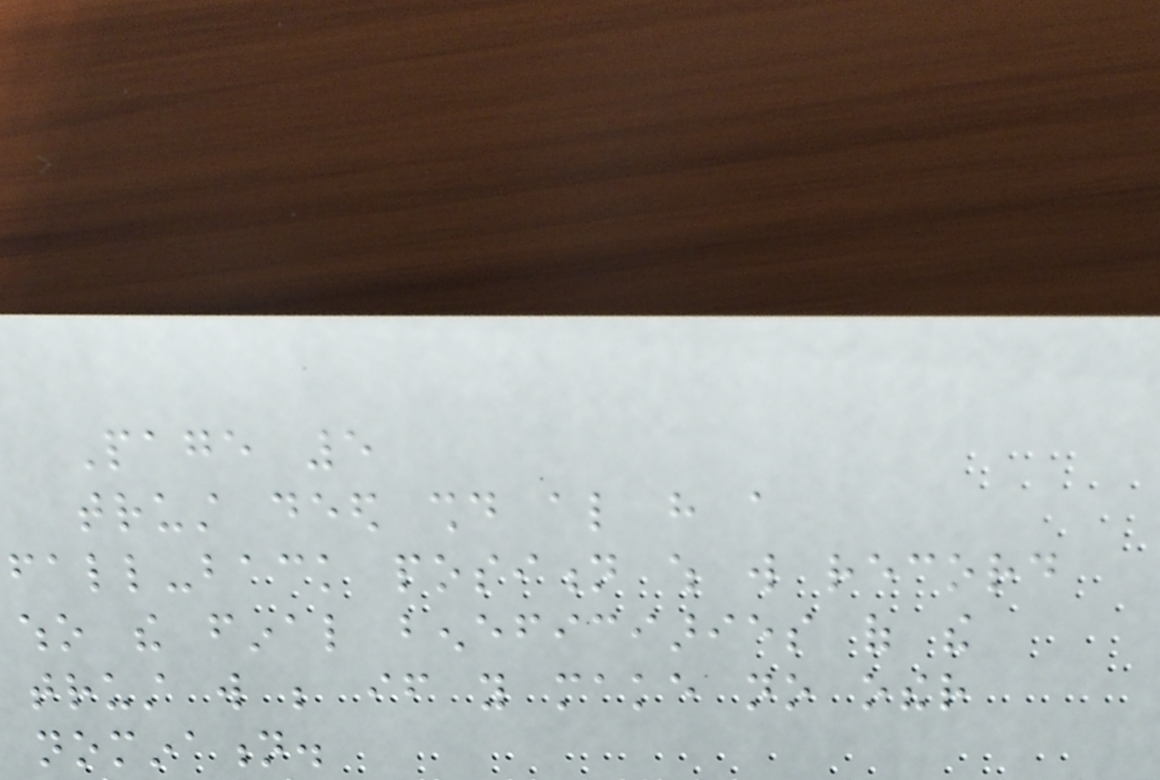Page 5
trust deed should also have a
fall-back position which will record
who the final beneficiaries of the
trust will be if you make no other
nomination.
